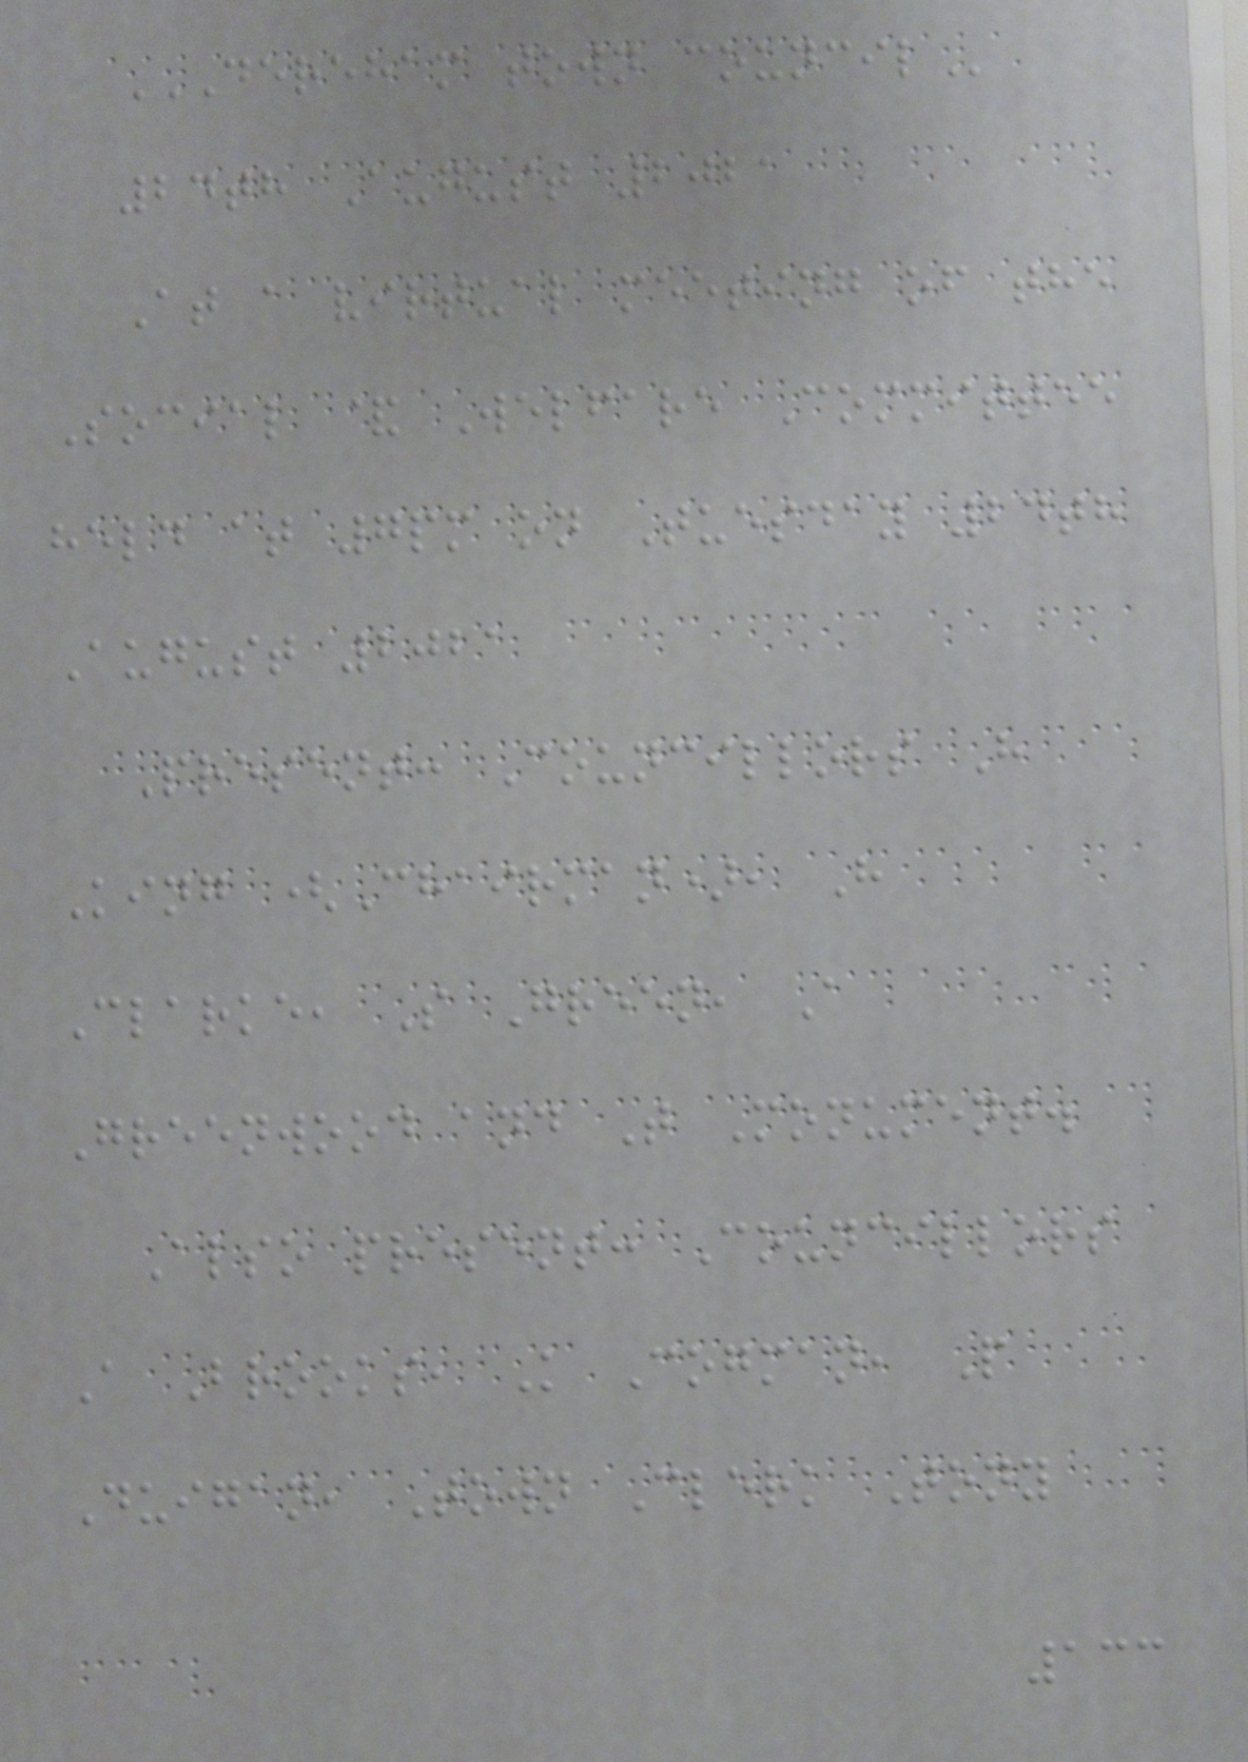DEREHAM TOWN COUNCIL
24th August 2021
At a virtual meeting of the
Social & Welfare Committee
held at 7pm on Tuesday 24th
August 2021
Present: Councillors H
King (Chairman), H
Clarke, S Green, A
Greenwood and T Monument.
Also present: Councillors
A Brooks, K Cogman, P
Duigan, Town Clerk Tony
133
